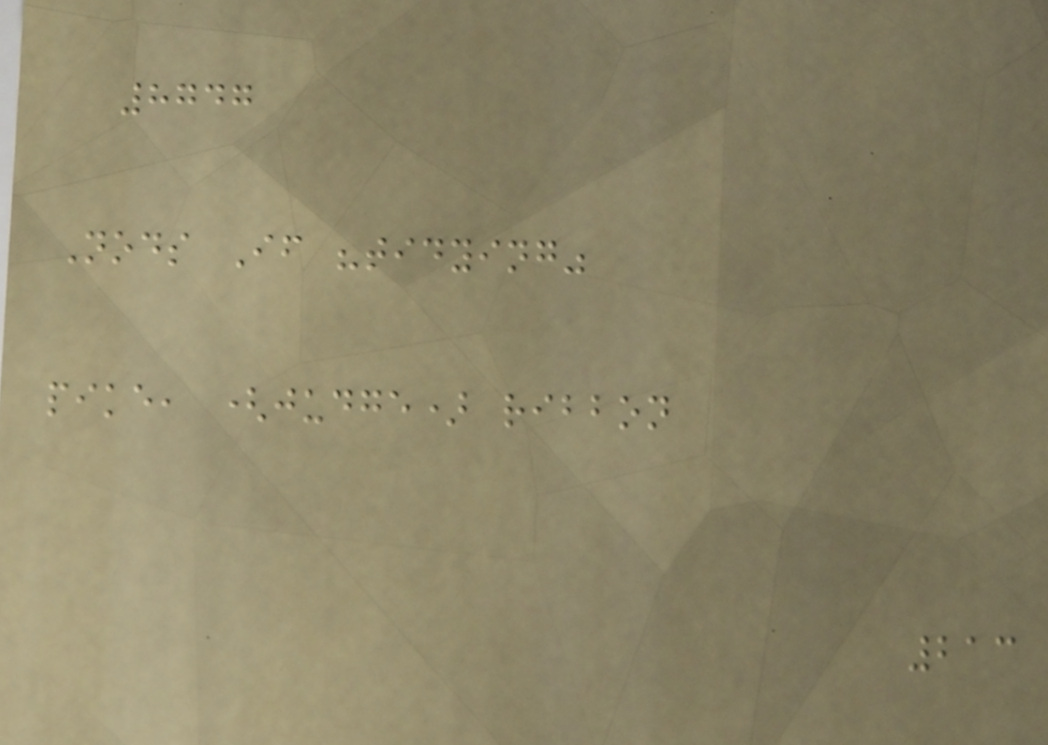8747
Nods If "tidying"
pike, (judge) ribbon
213
